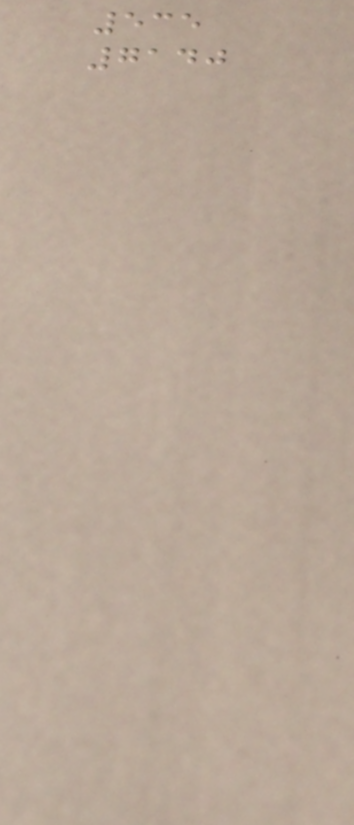535
7140
